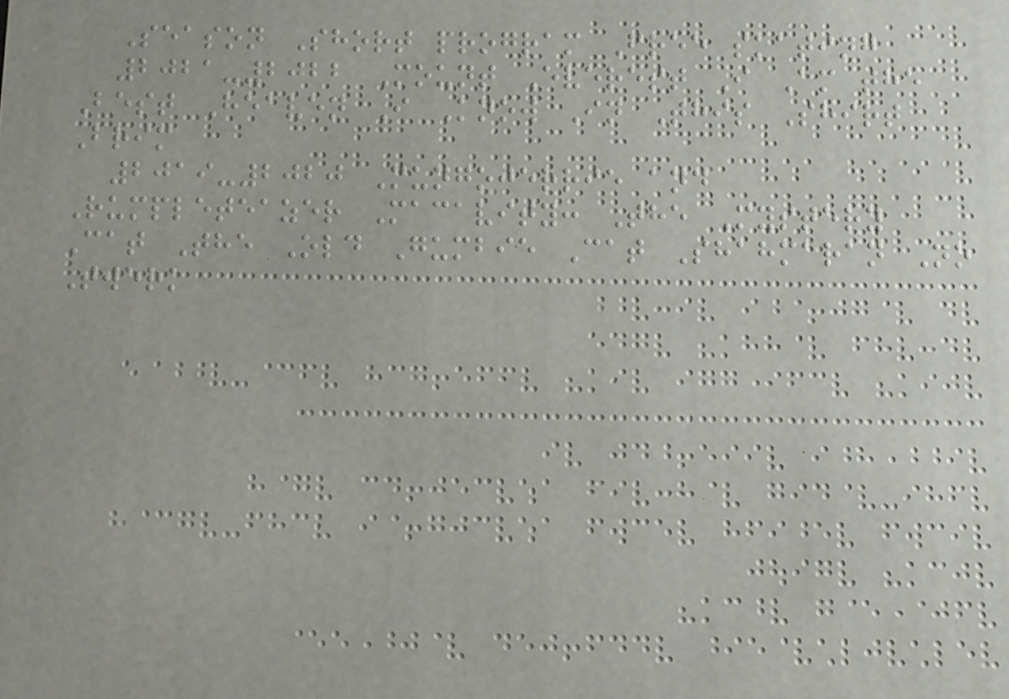Season Short program Free skating
2021-2022 Mount Everest I Am the
Best Heaven I Know In This Shirt
Brim
2019-2020 Mungojerrie and
Rumpleteazer Macavity: The Mystery
Cat The Old Gumbie Cat Shahmaran No
Twerk
